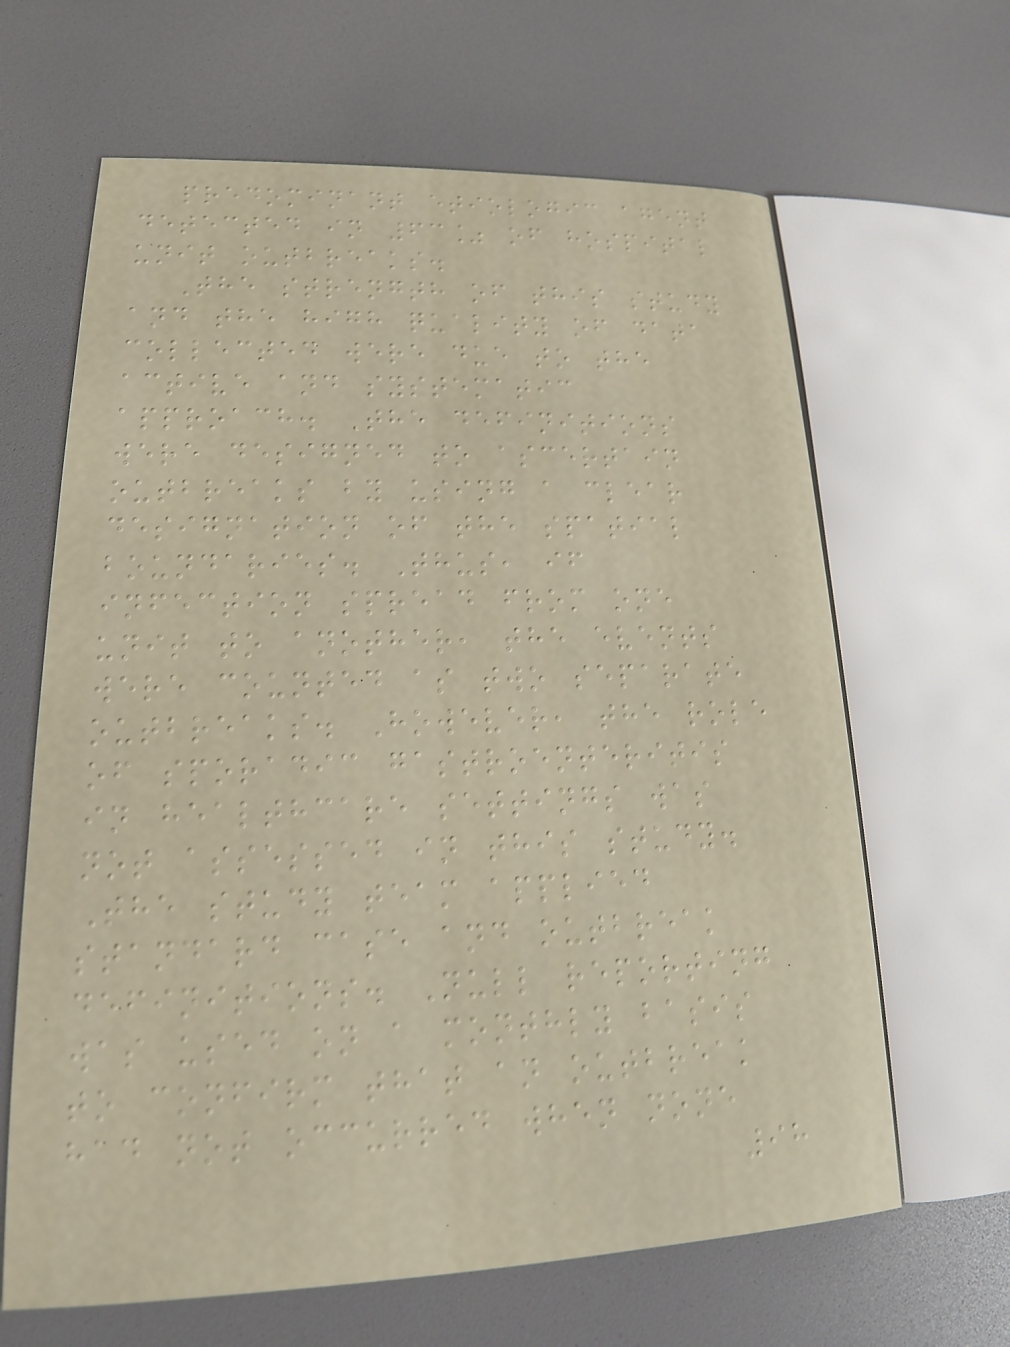predominant etiologic agent
detected in 63% of hospital
unit outbreaks.
The strength of this study
and the high quality of data
collected were due to the
active and systematic
approach. The definitions
were designed to ascertain
outbreaks by using a clear
designation of the spatial
boundaries. Thus, if
infection spread from one
unit to another, the events
were counted as two separate
outbreaks. However, the role
of sporadic gastroenteritis
in healthcare settings was
not assessed in this study.
The study team applied
standard case and outbreak
definitions. Null reporting
was used on a monthly basis
to confirm that an outbreak
had not occurred when none
98
